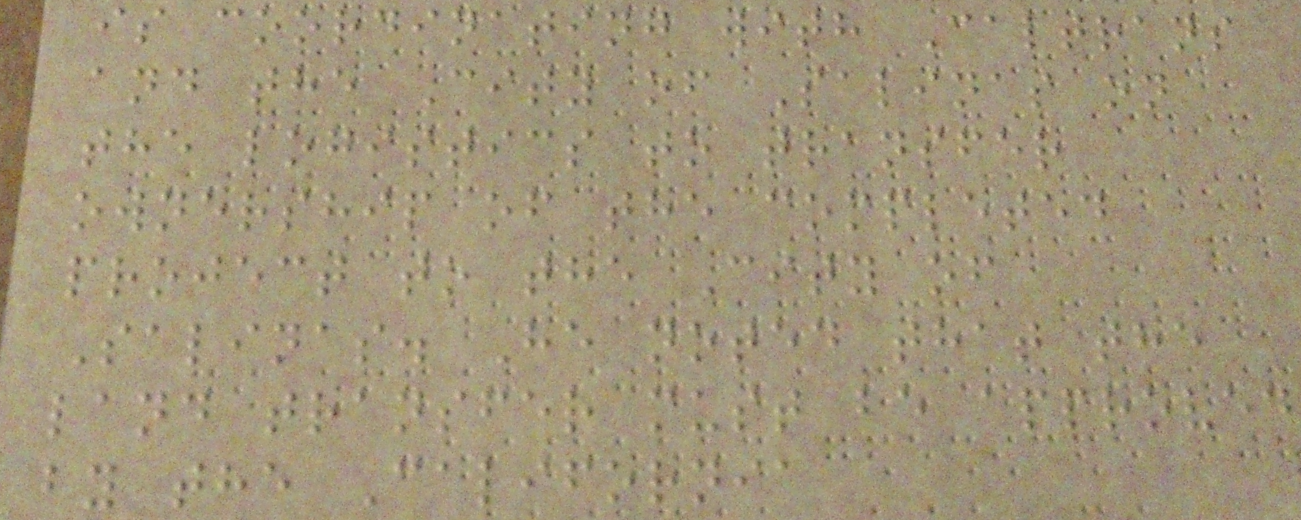is coordinating with Caltrans
and the City of Salinas on
the logistics to transfer
ownership of the completed
project to the City of
Salinas. He noted that the
land transfer must be approved
by the California
